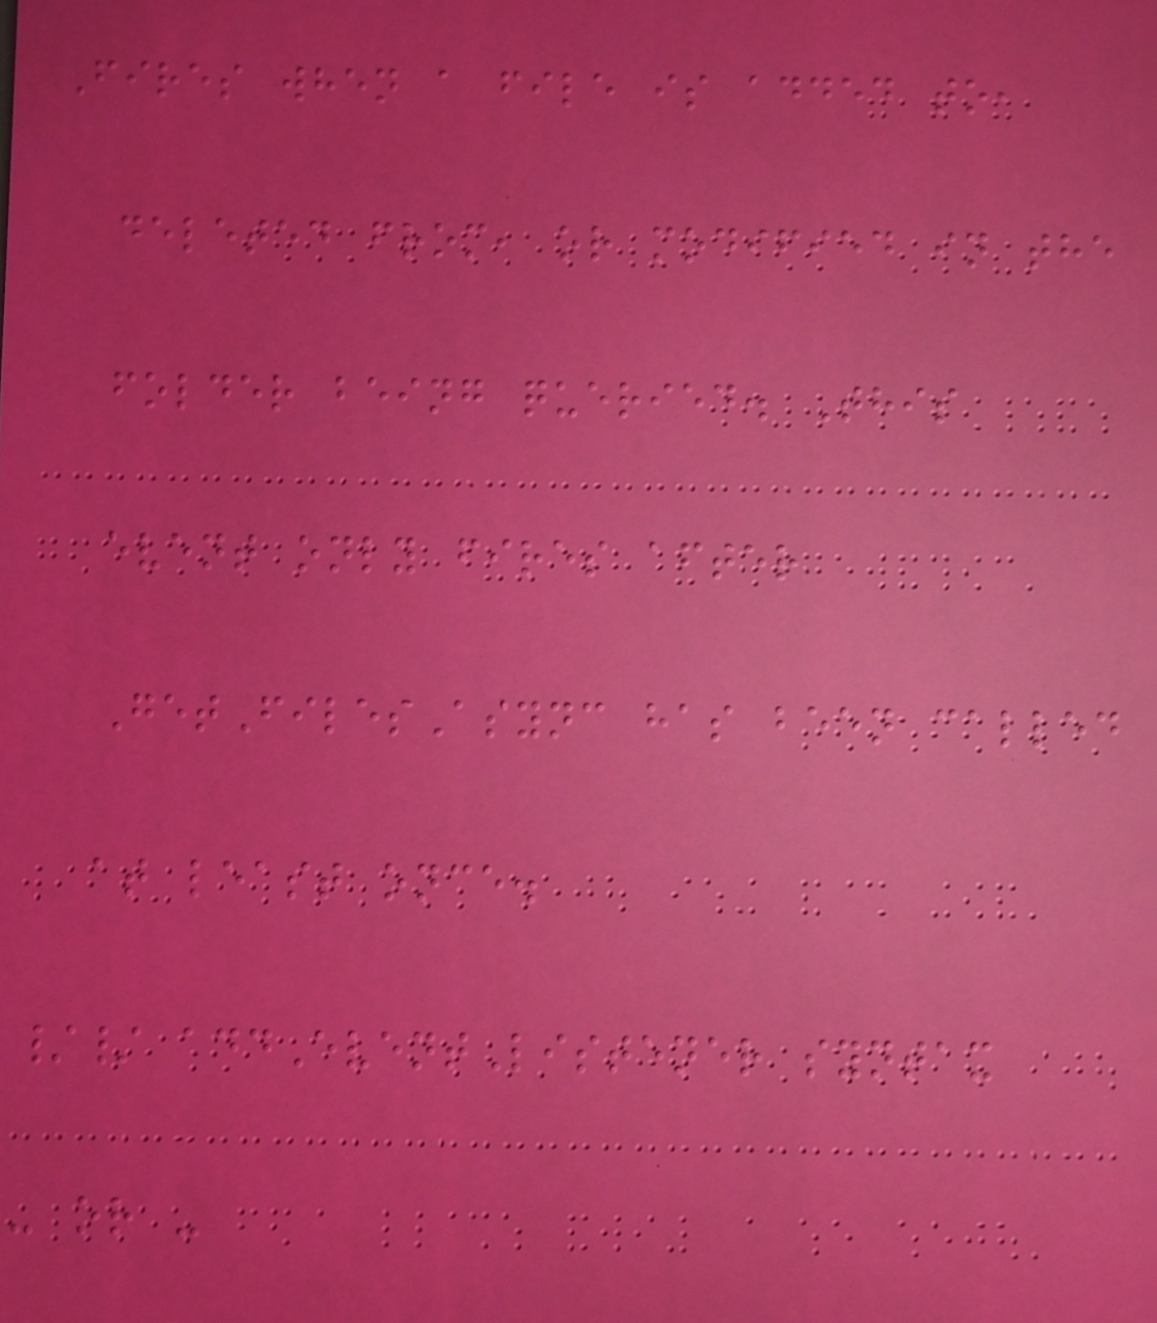Fires when a file is added to,
deleted from, or modified in the
folder being queried. This
event only fires after
GetFilesAsync has been called
at least once.
// addEventListener syntax
- or -
